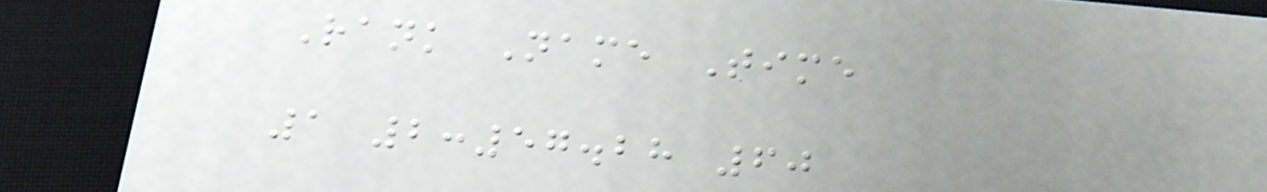Rank Name Time
1 2:57.28 60
